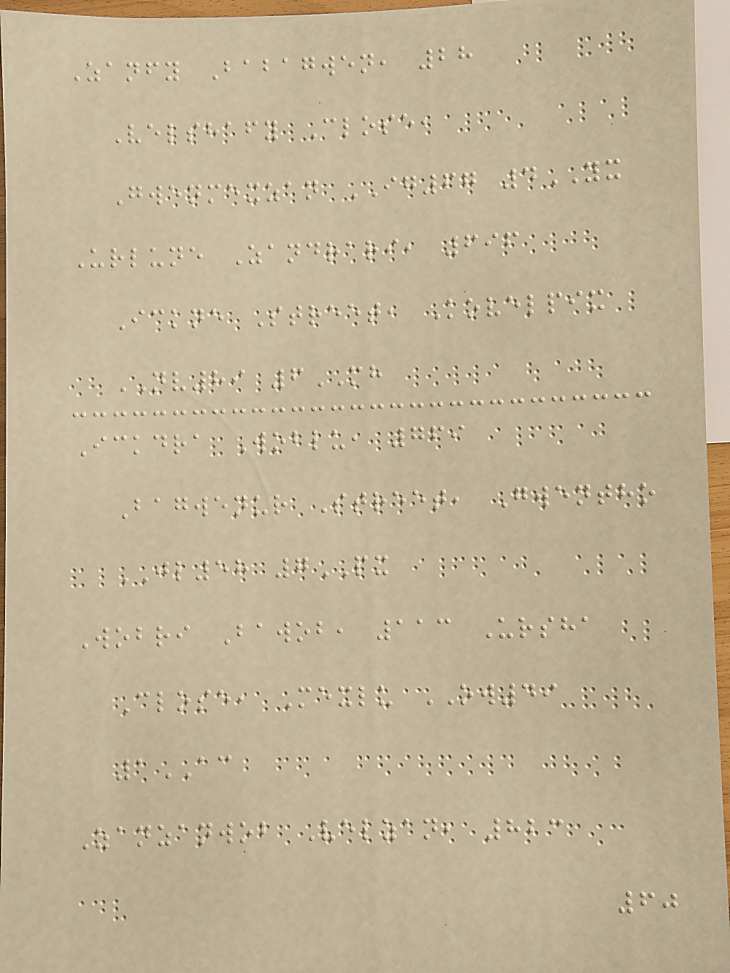Zanfy Babagwen, 28
Velshafy Close,
Gwenmexzan IG67 4YX
Urlune Zandrari, 696
Ickne Street, Kovelpix
NV89 6MH
Ickdra Woblu, 769
Bagwenur Street, Gwentho
JL58 7PX
Wobri Bawob, 113 Ursha
Close, Mexlu OW49
1AC
Zanzanwob Velzan, 823
60
